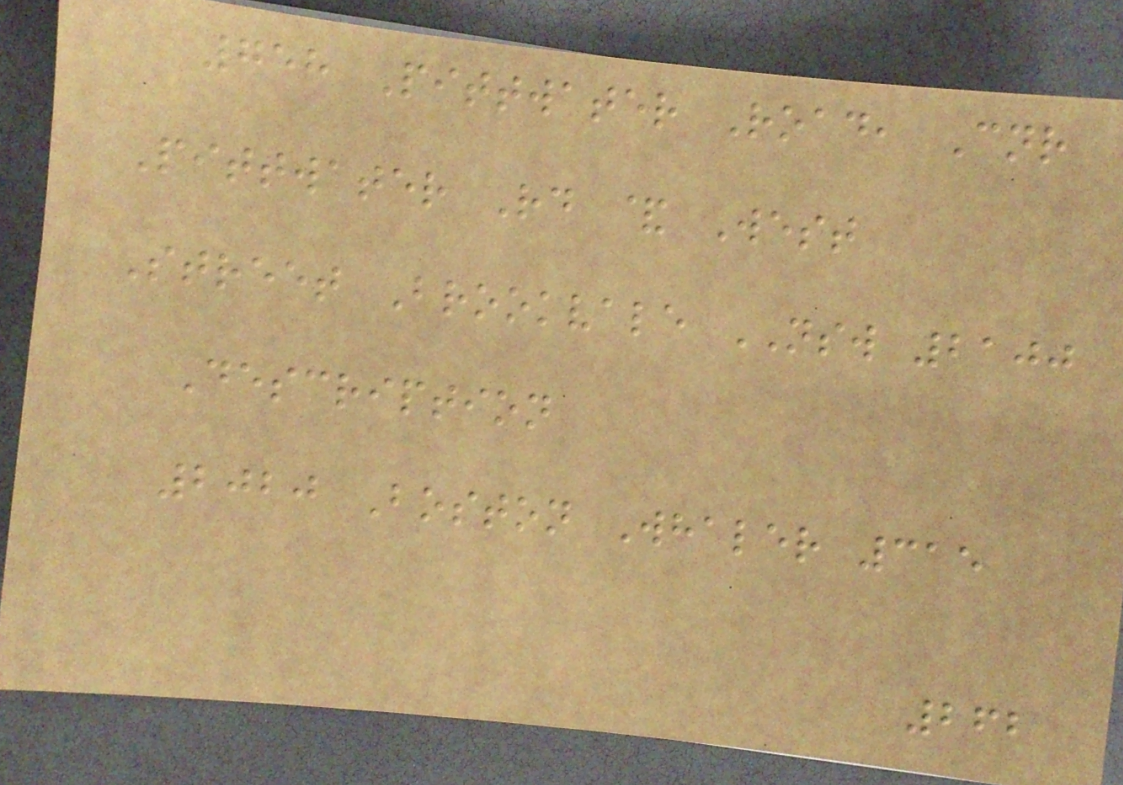758 Pittwater Road, Cnr
Pittwater Rd & West
Street Brookvale NSW 2100
Description
2020 Boston Whaler 315
262
